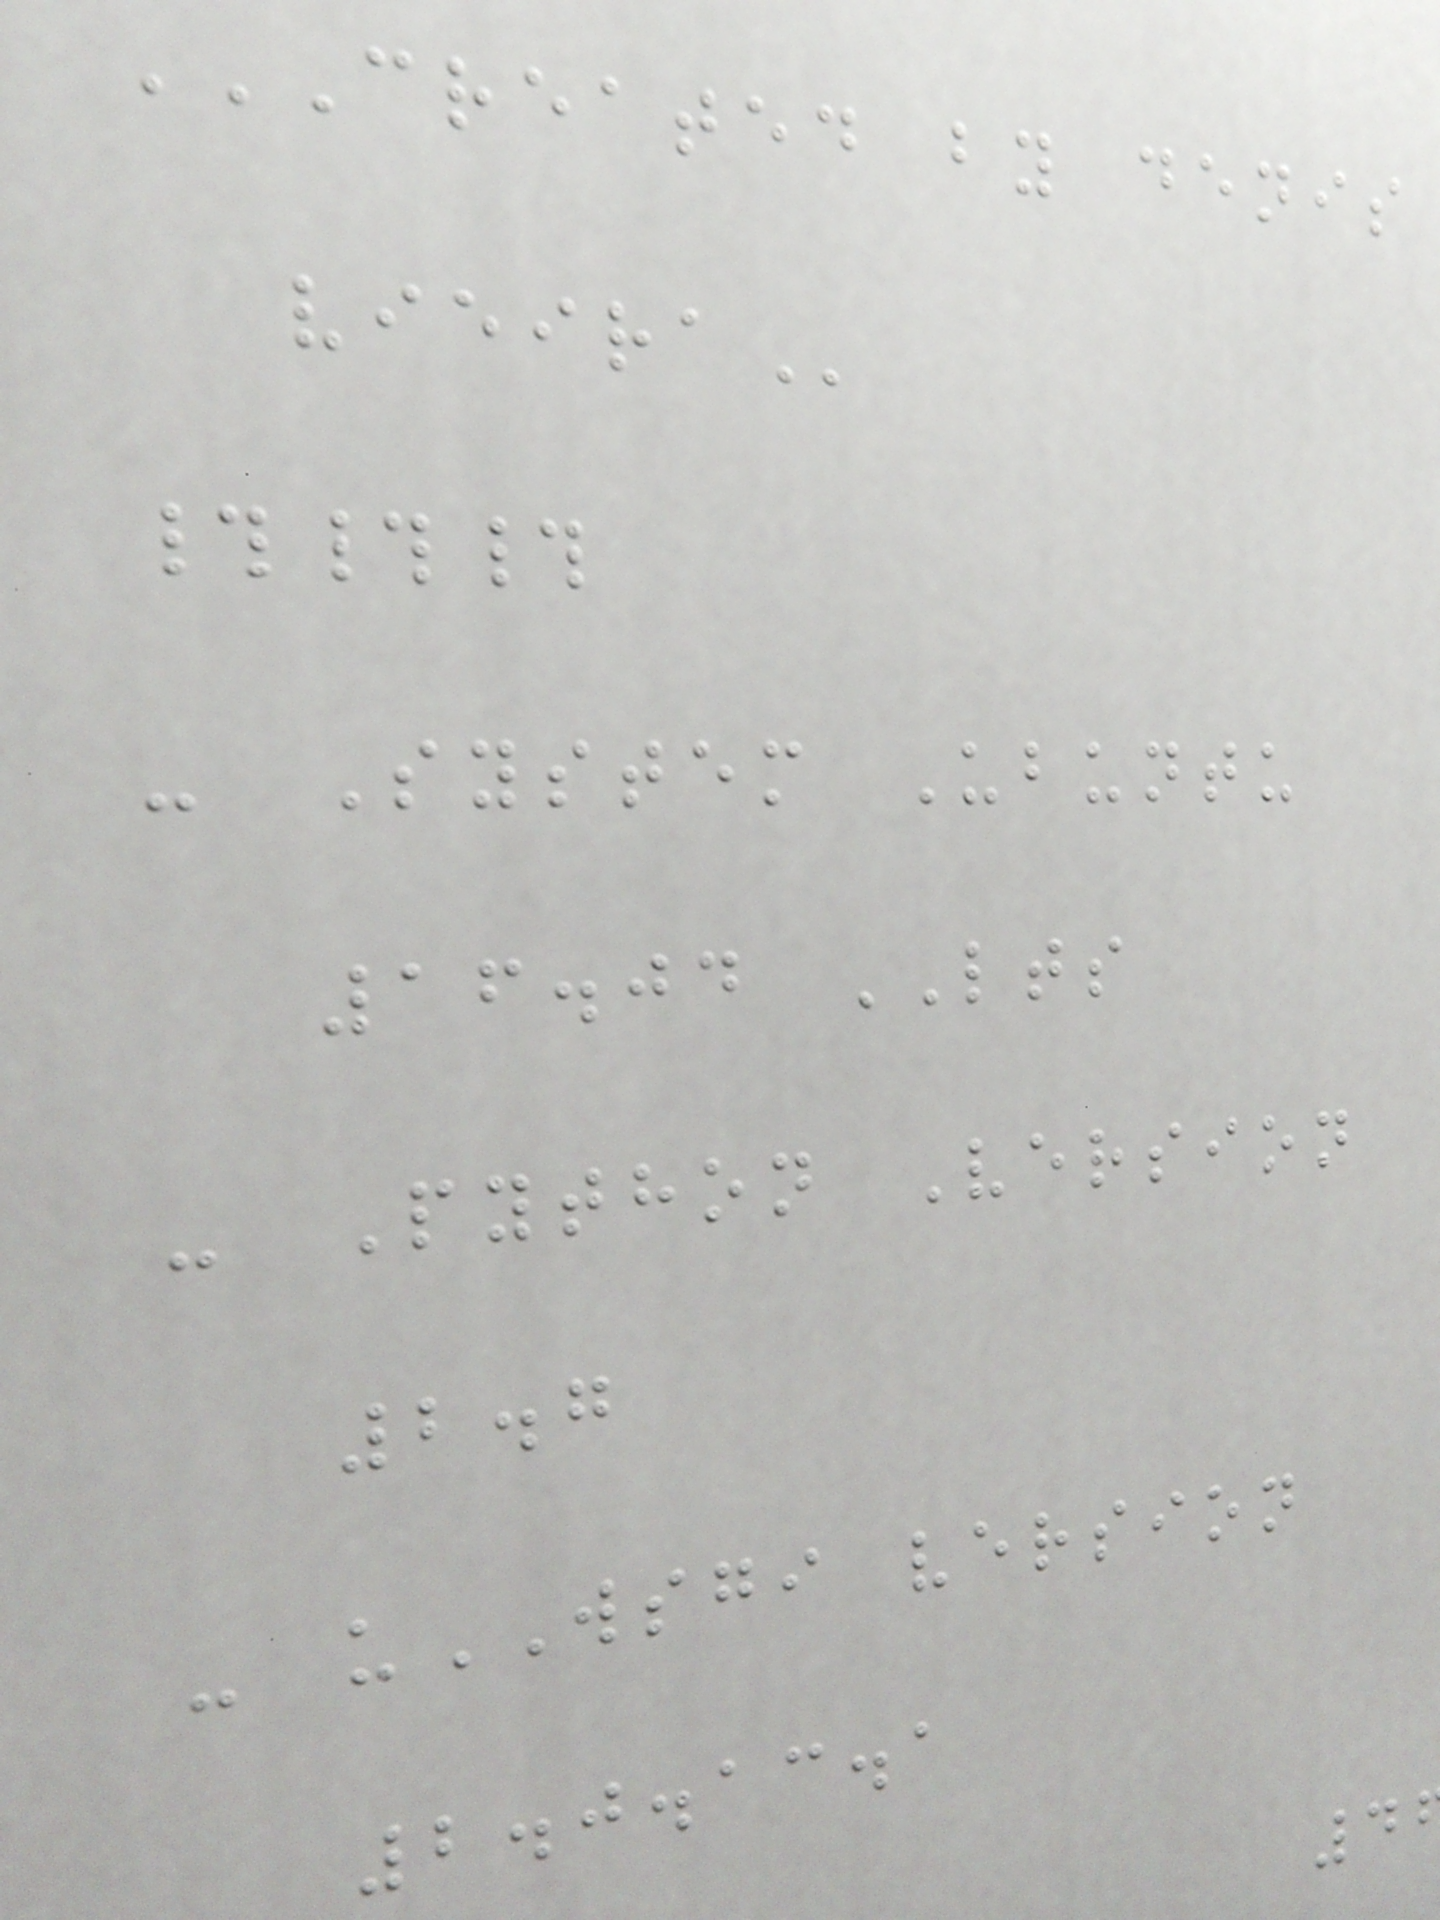CREATED BY DENIS
###
- System Ubuntu
16.04 LTS
- Python Version
2.7
- uWSGI version
2.0.13.1
